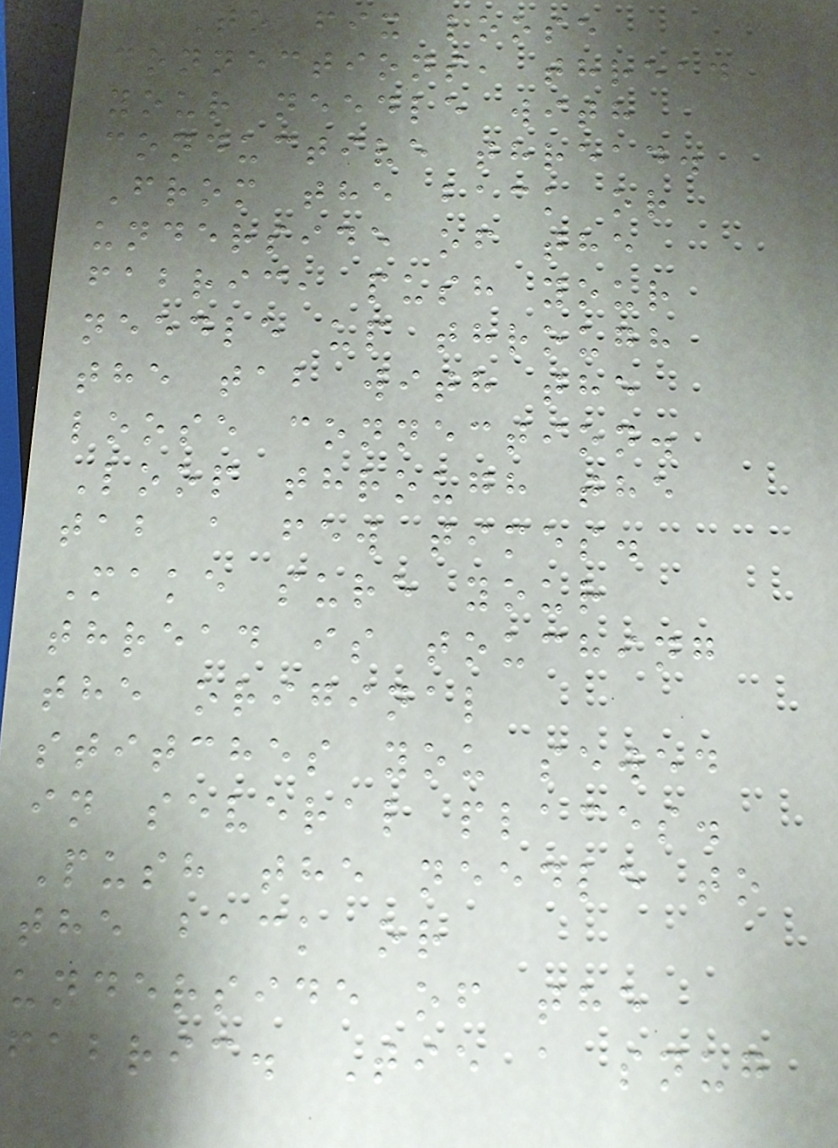To fix loose
connections, thread
your needle with
conductive thread.
From the back or
underside of the
fabric, push your
needle up through
the tab with the
loose connection.
Loop through the
tab a few times.
Make sure your
thread is touching
the original
stitches you sewed
in several places.
Push the needle to
the back or
underside of the
fabric. Tie a snug
